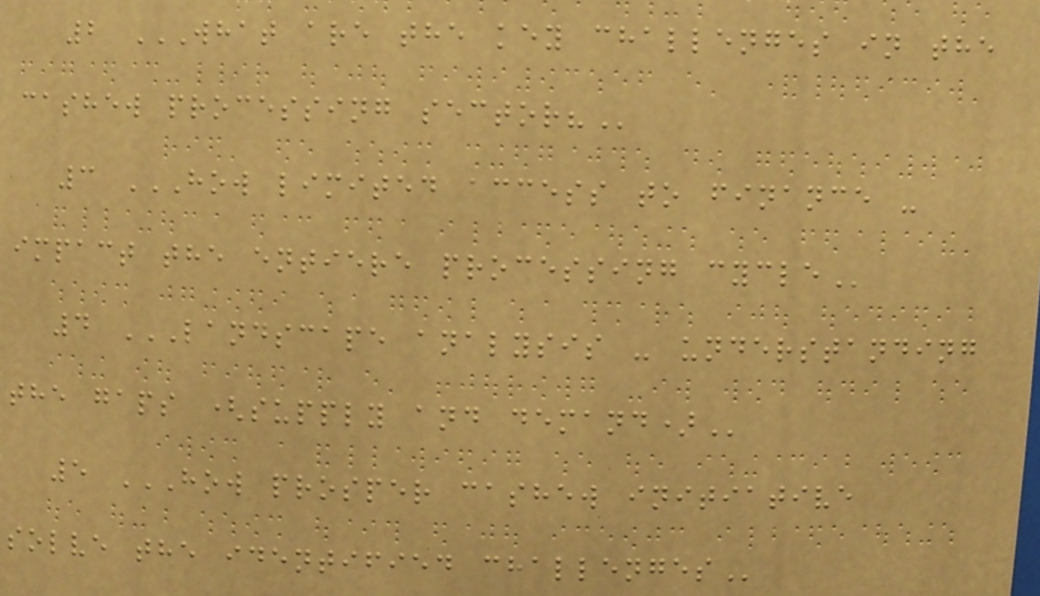2 WHAT ARE THE KEY CHALLENGES IN THE
CASHEW PROCESSING SECTOR?
3 HOW LIMITED ACCESS TO FINANCE -
IMPACT THE ENTIERE PROCESSING CYCLE
4 LANDSCAPE ANALYSIS - UNDERSTANDING
THE GAPS (SUPPLY AND DEMAND)
5 HOW PROSPER CASHEW INITIATIVE
SOLVE THE IDENTIFIED CHALLENGES
